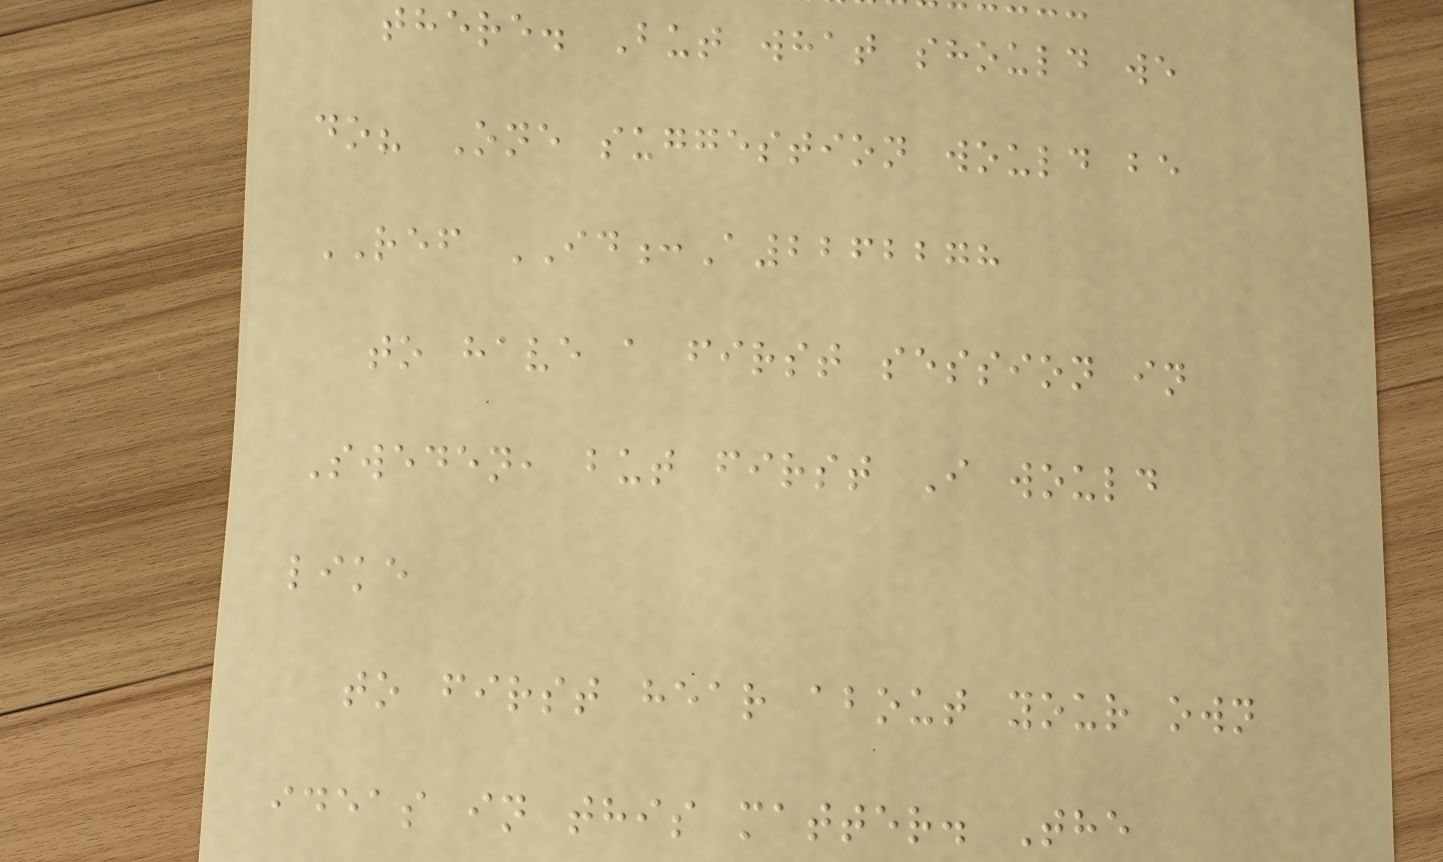there. But what should we
do? One suggestion would be
REF ID:A2262278
to have a first session in
Sweden, but first I would
like
to first hear about your own
ideas in this matter. The
